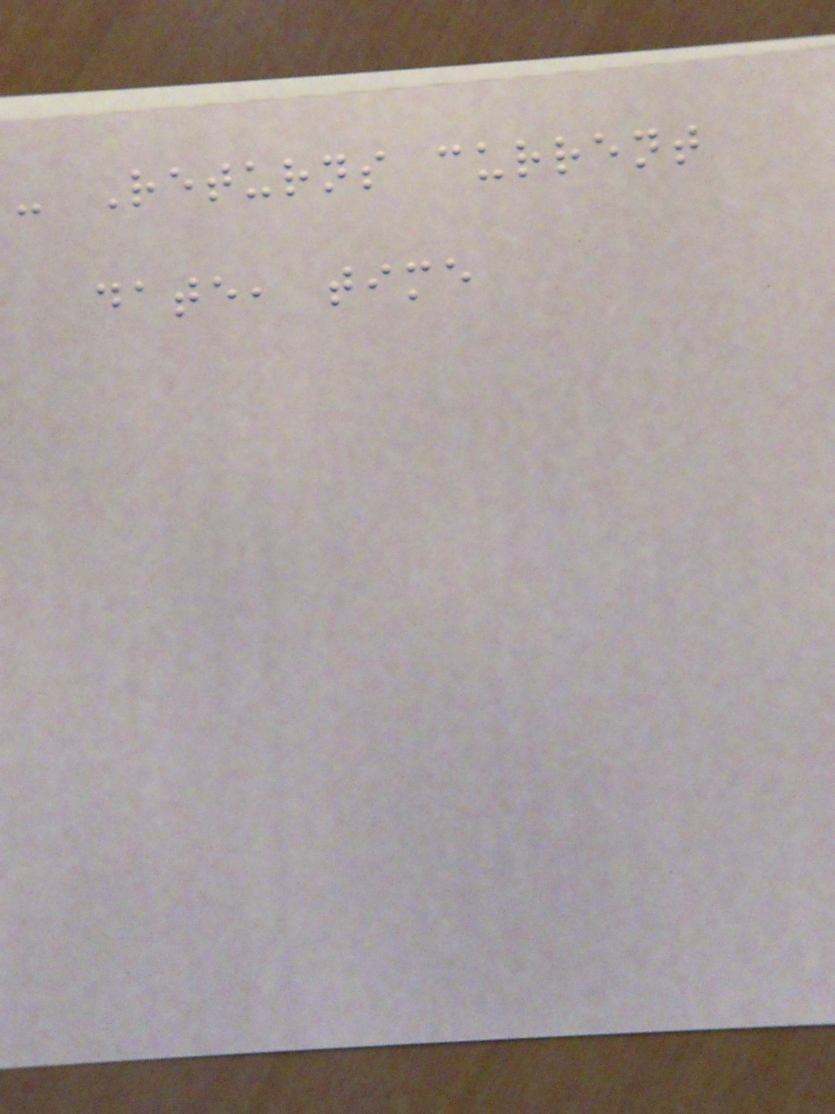- Returns current
date, time
